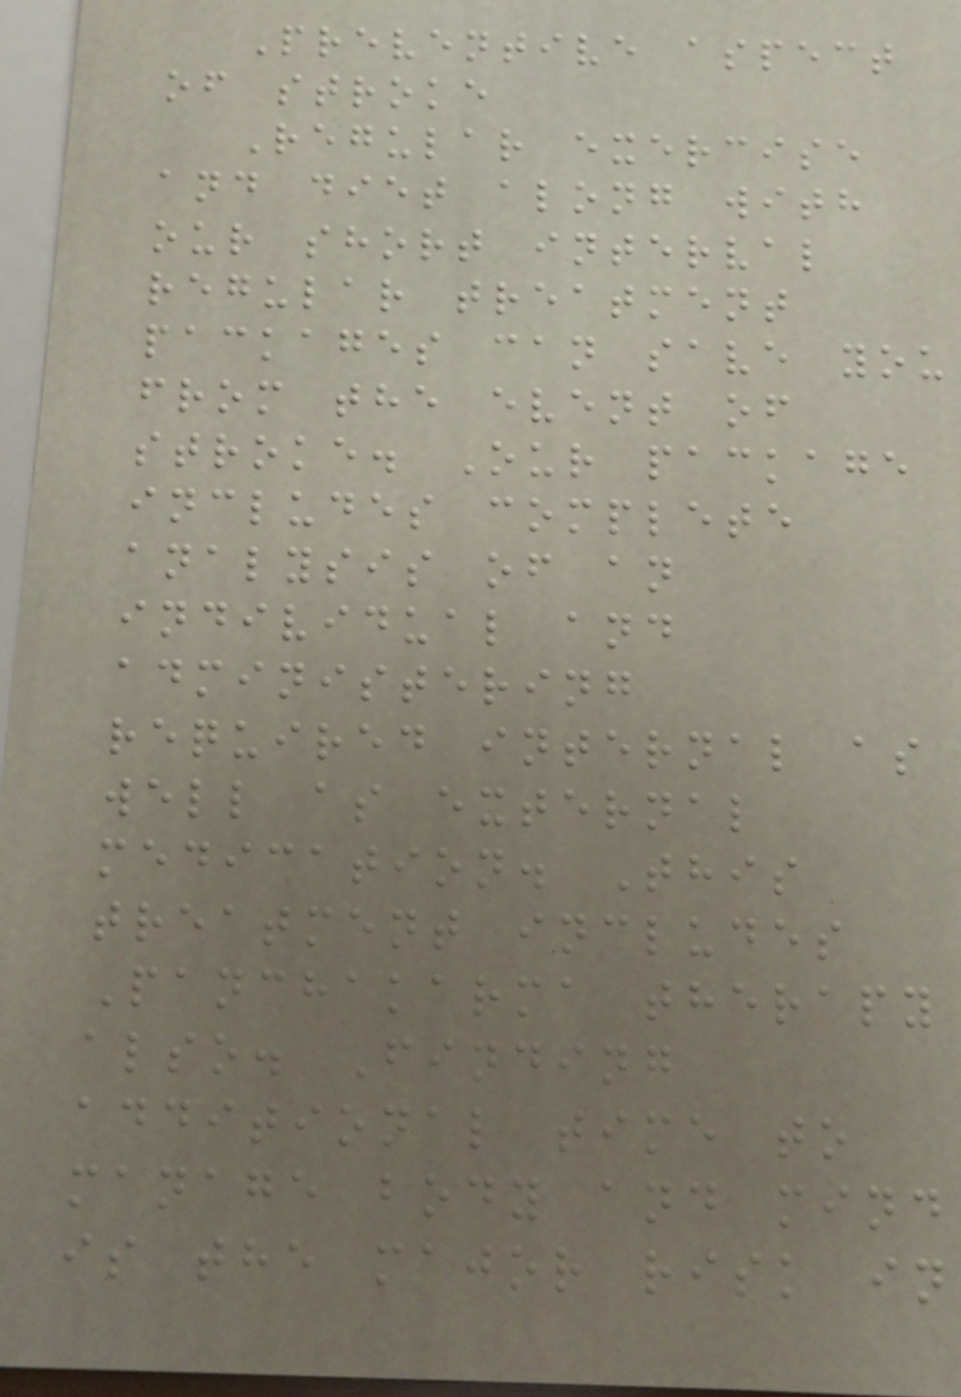Preventive aspect
of stroke
Regular exercise
and diet along with
our short interval
regular treatment
packages can save you
from the event of
stroke. Our package
includes complete
analysis of an
individual and
administering
required internal as
well as external
medication. This
treatment includes
Panchakarma therapy
also. Finding
additional time to
manage body and mind
is the major risk in
